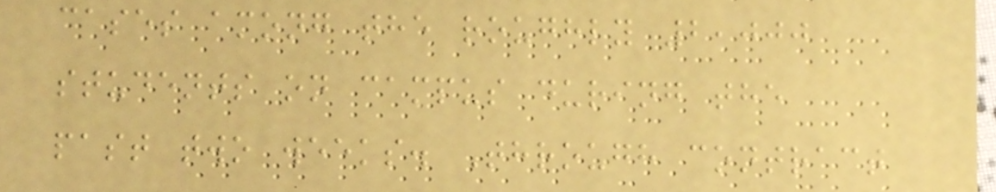cases among the roughly 2,000
students on campus during the
past two weeks. Through contract
